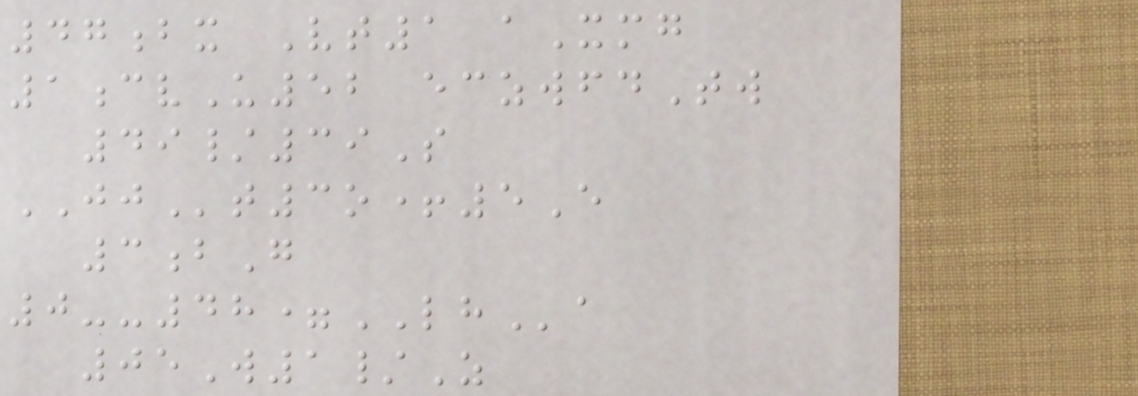47bx Vt1 aXmg
1cvU52 eczwfdTw
49/39S
JJt3o+5E
3bG
0--48=LHa
05W1/Z
